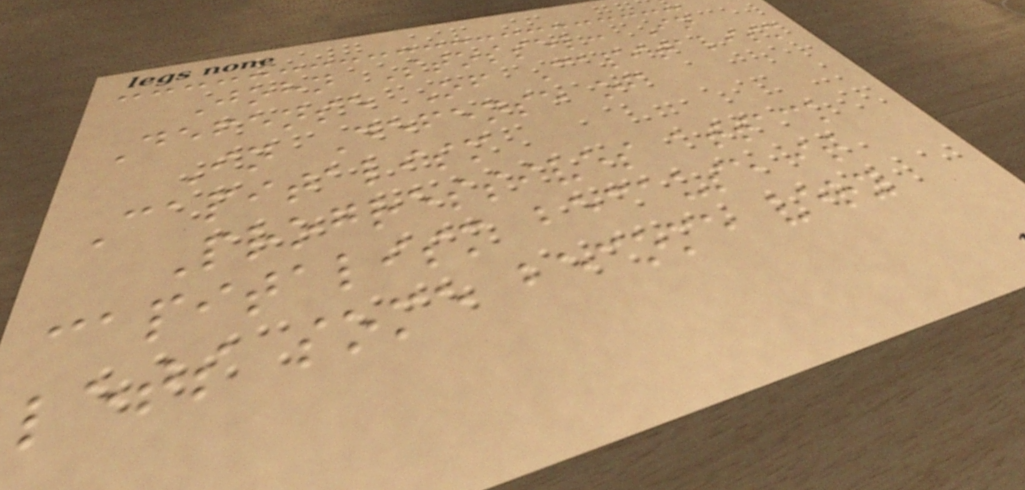John Stossel: In
Defense Of Capitalism
In Defense of
Capitalism
Progressives attack
capitalism because it
lets some become very
